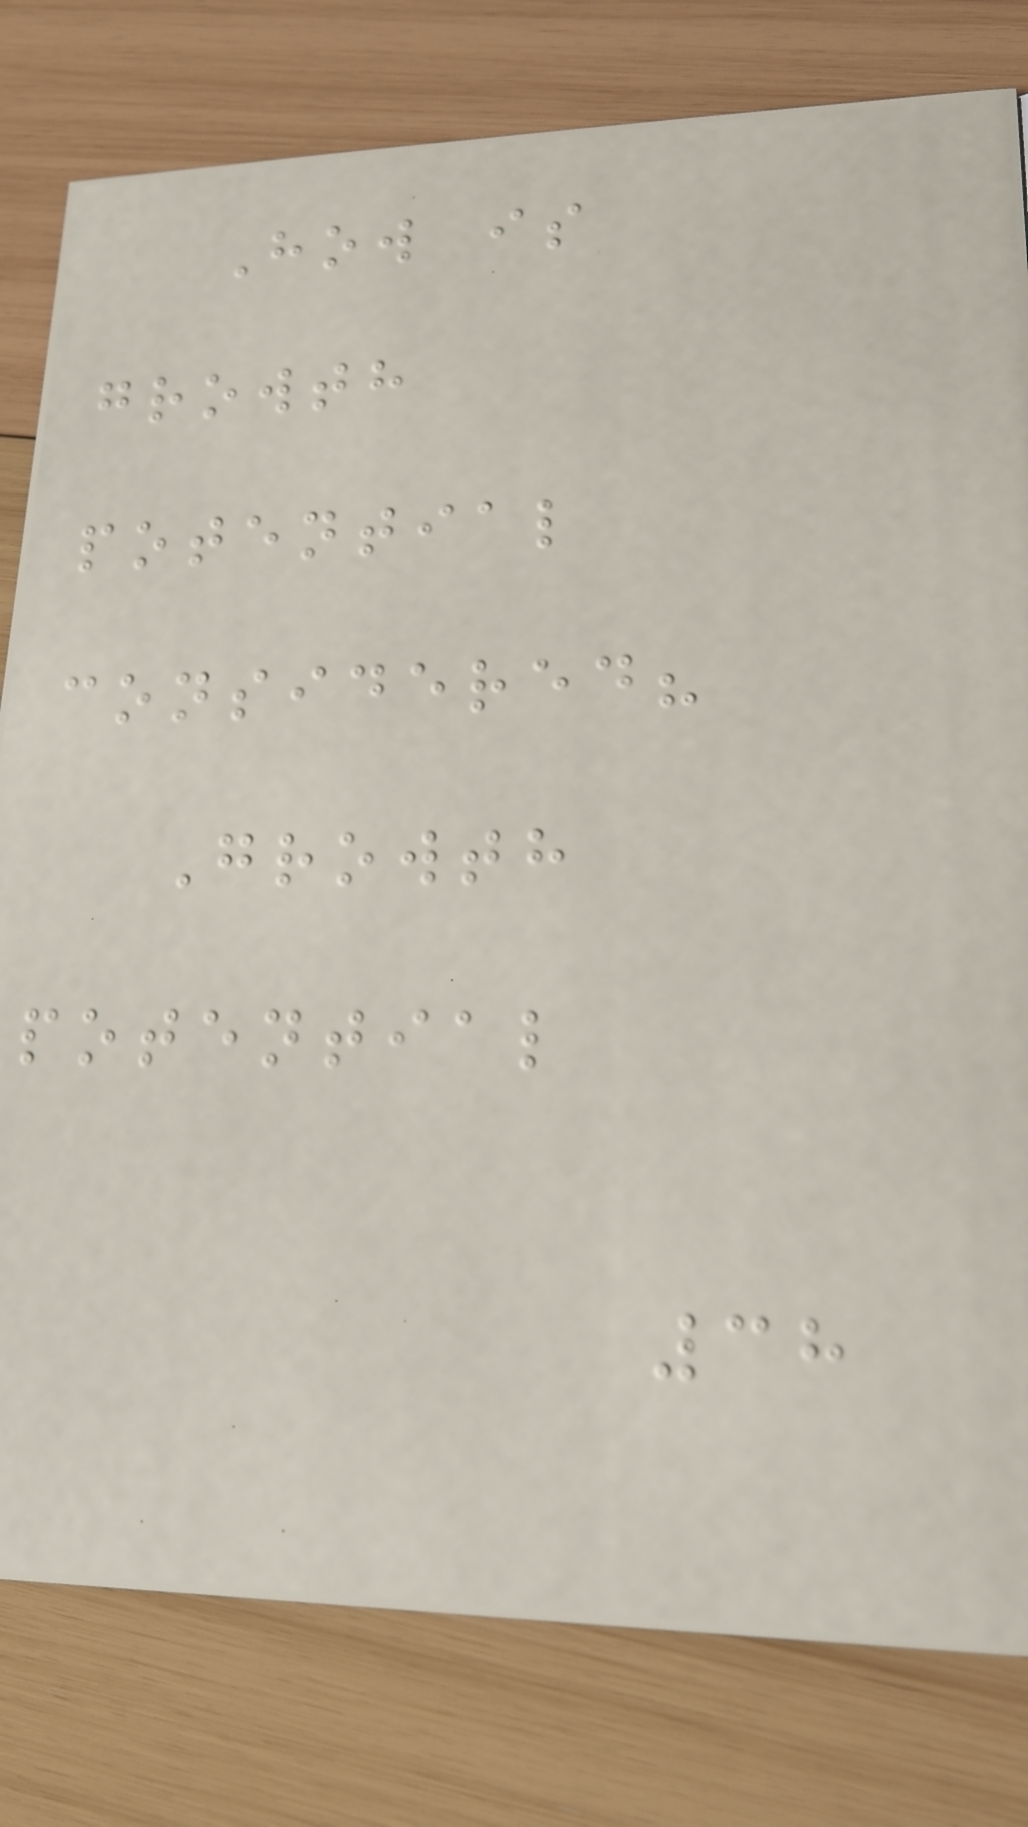How is
growth
potential
considered?
Growth
potential
38
